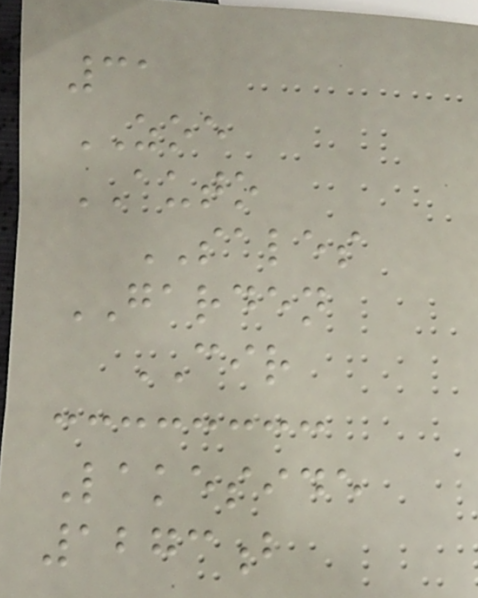31
ZOE
AUTO
SALES
GARDEN
CIR
Lakeside
1273b
